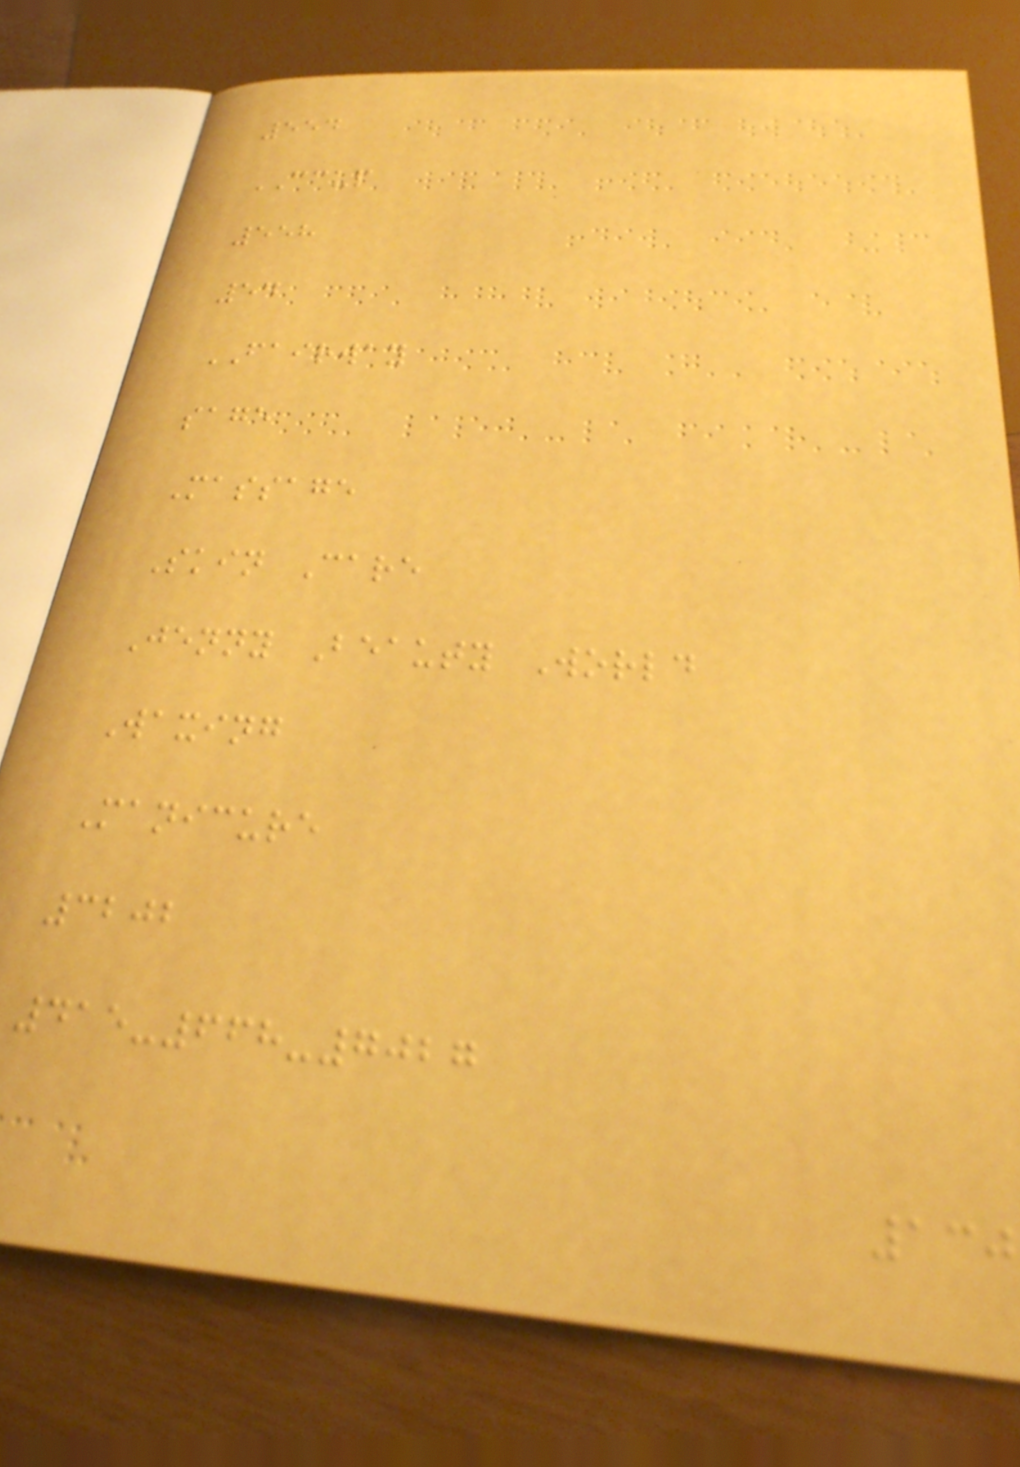554
CCUP
558
54
FAIRWAY
sage
Massage
Skin Care
Jenny Beauty World
Waxing
Manicure
3202
415-668-7027
130
